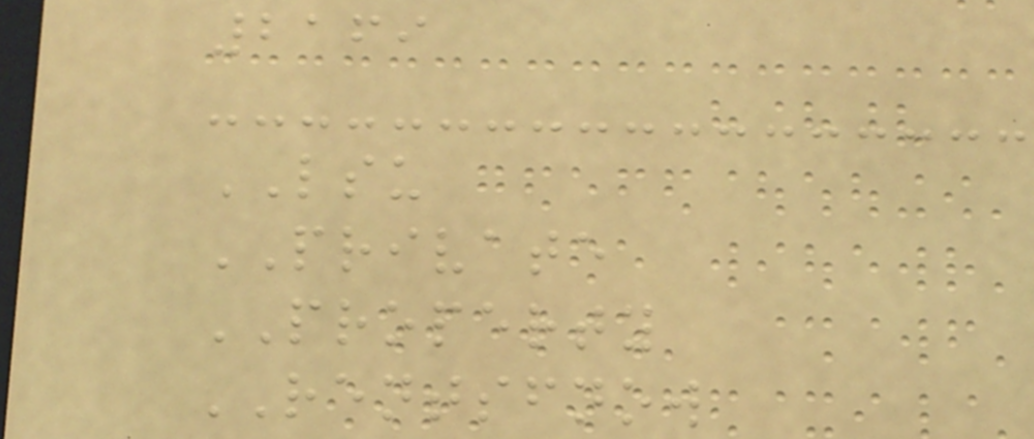2169
LSU
PRIVATE
PROPERTY
RENTSFNOW
